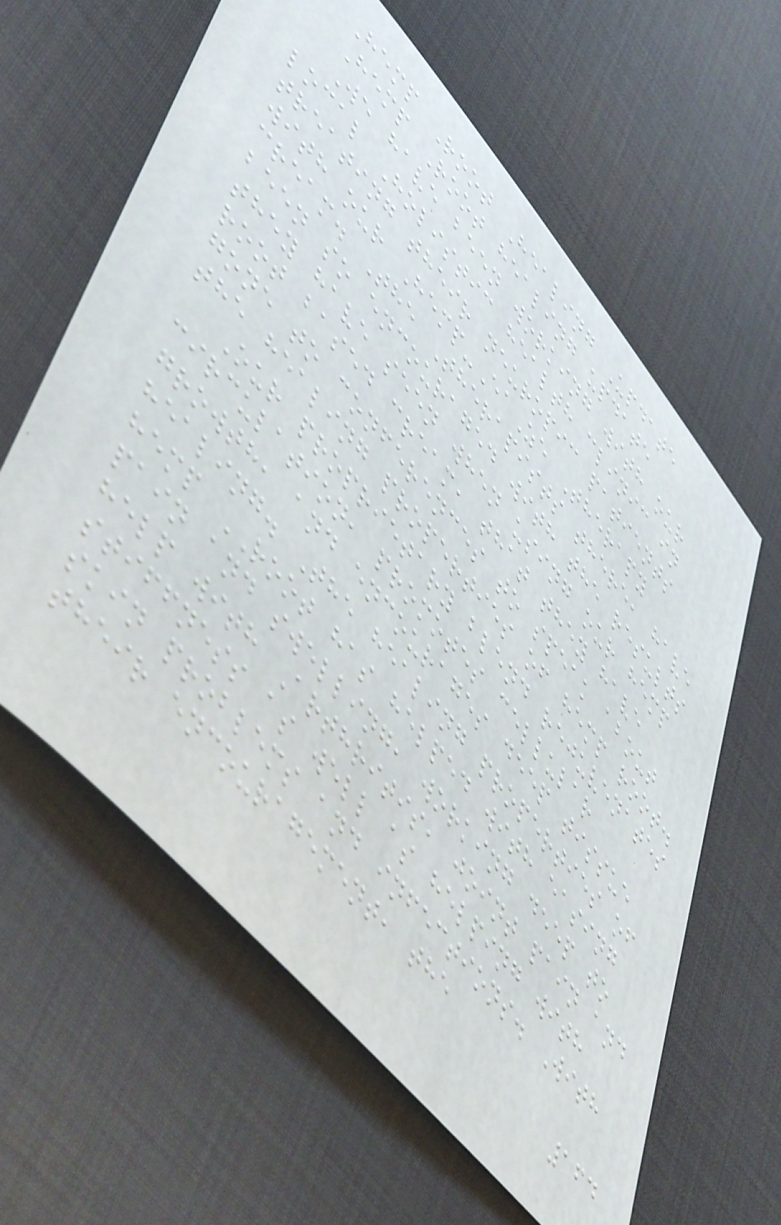Hemp Root Healing Update
Hemp Root healing update
We have been working with our
local Holistic health clinic in
treating their neuropic patients
with our Hemp-EaZe Therapy
cream. The Therapists there, have
been so encouraged with the results
they have seen when using our hemp
root based cream, that they have
gone to conferences to speak about
the healing properties of hemp root.
Our proprietary blend rejuvenates
circulation, promotes cellular
growth, and encourages deep tissue
healing. The healing properties of
hemp ROOT has helped with easing
pain and swelling, working deep to
help with Arthritis, joint pain and
stiffness as well as helping with
skin problems and infections. With
their encouragement, the
164
